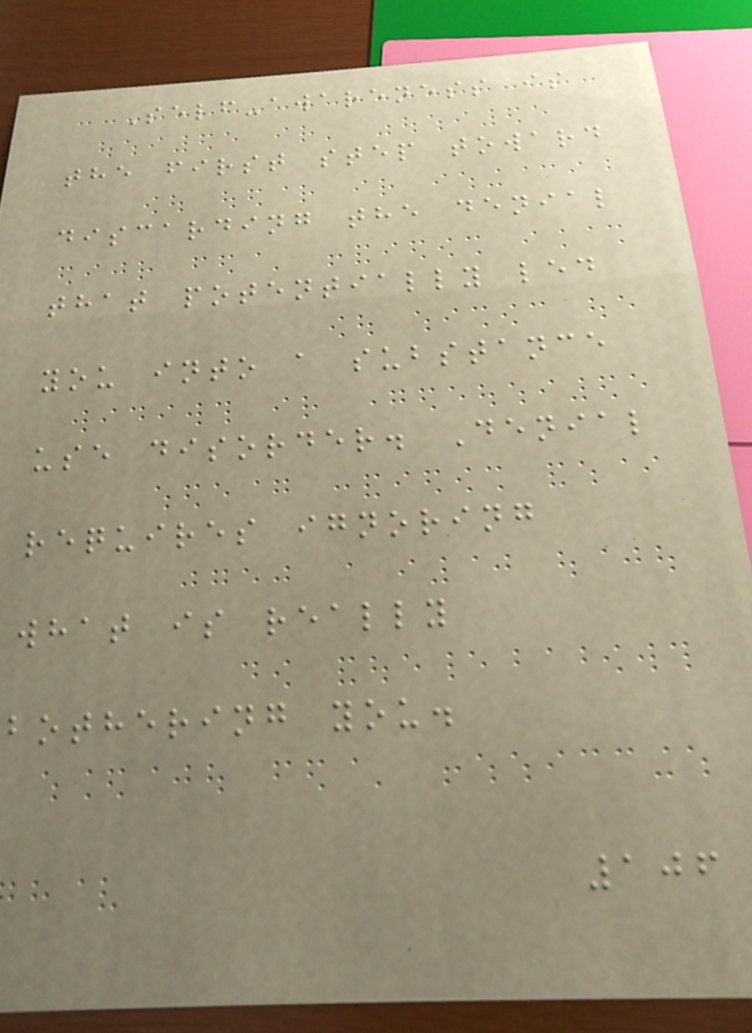Self-awareness is
the first step toward
discarding the denial
that potentially led
you into a substance
use disorder. Denial
requires ignoring
what is really
bothering you.
106
